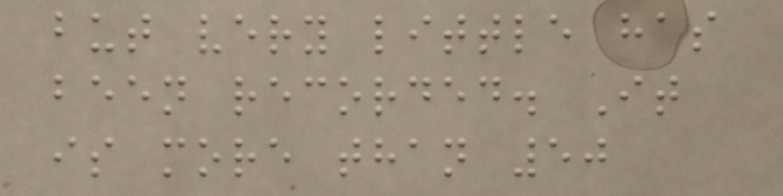but very little has
been recorded. It
is more than 50
